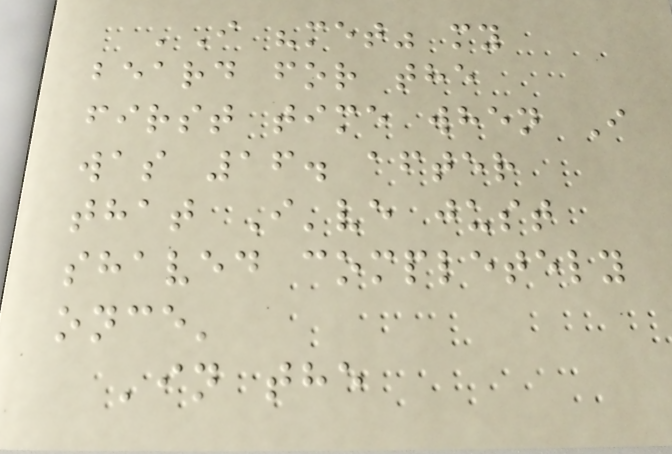'I "met" my
beard for the
first time when I
was 16. after
that I've just
shaved completely
once'
'in the
